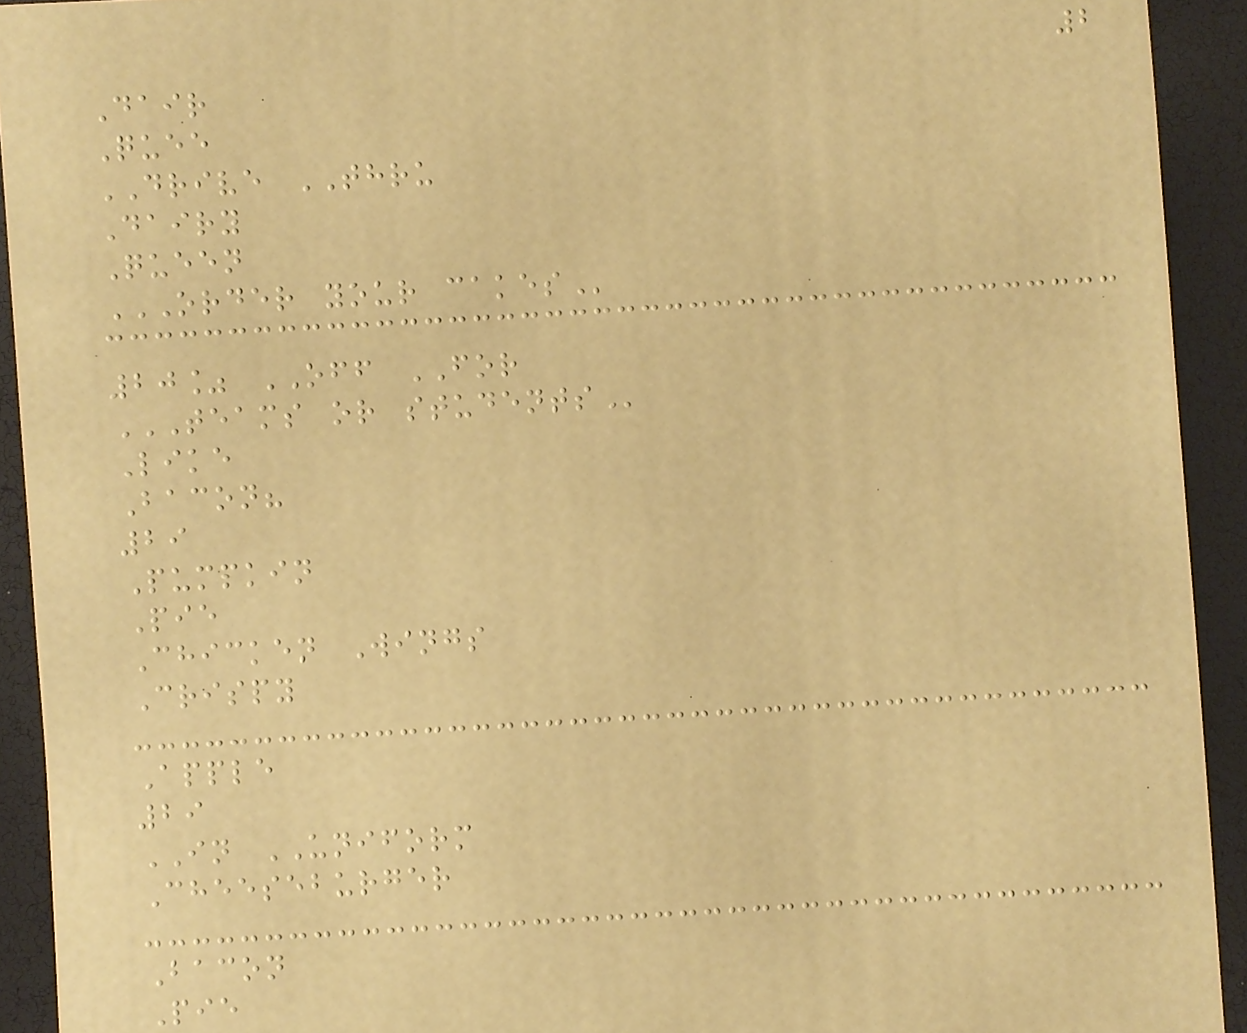2
Dair
Quee
DRIVE THRU
Dairy
Queen
ORDER YOUR CAKES
20% OFF FOR
TEAMS OR STUDENTS
Like
Bacon?
29
Pumpkin
Pie
Chicken Wings
Crispy
Apple
29
IN UNIFORM
Cheeseburger
Bacon
Pie
